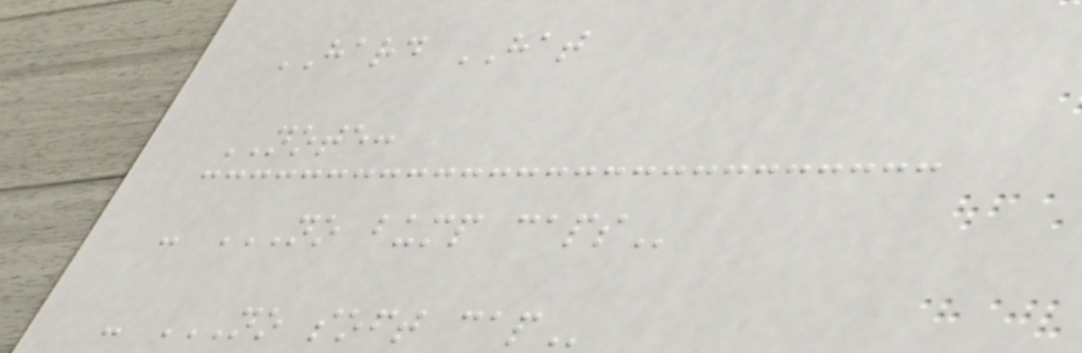HARD HAT
NOTE:
- NO BUMP CAPS
- NO SOFT CAP
